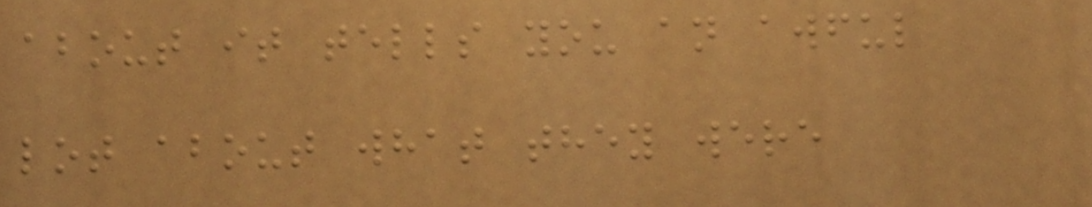about it tells you an awful
lot about what they were
